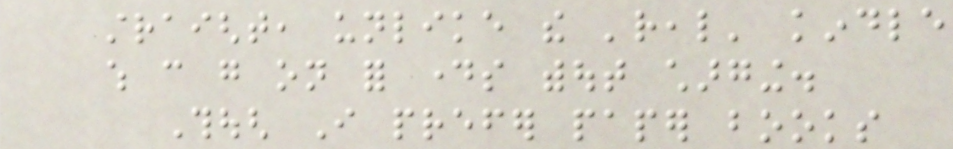straight, unlike the 'real' kindle
which can go on for days without charging.
Though I prefer paper books
